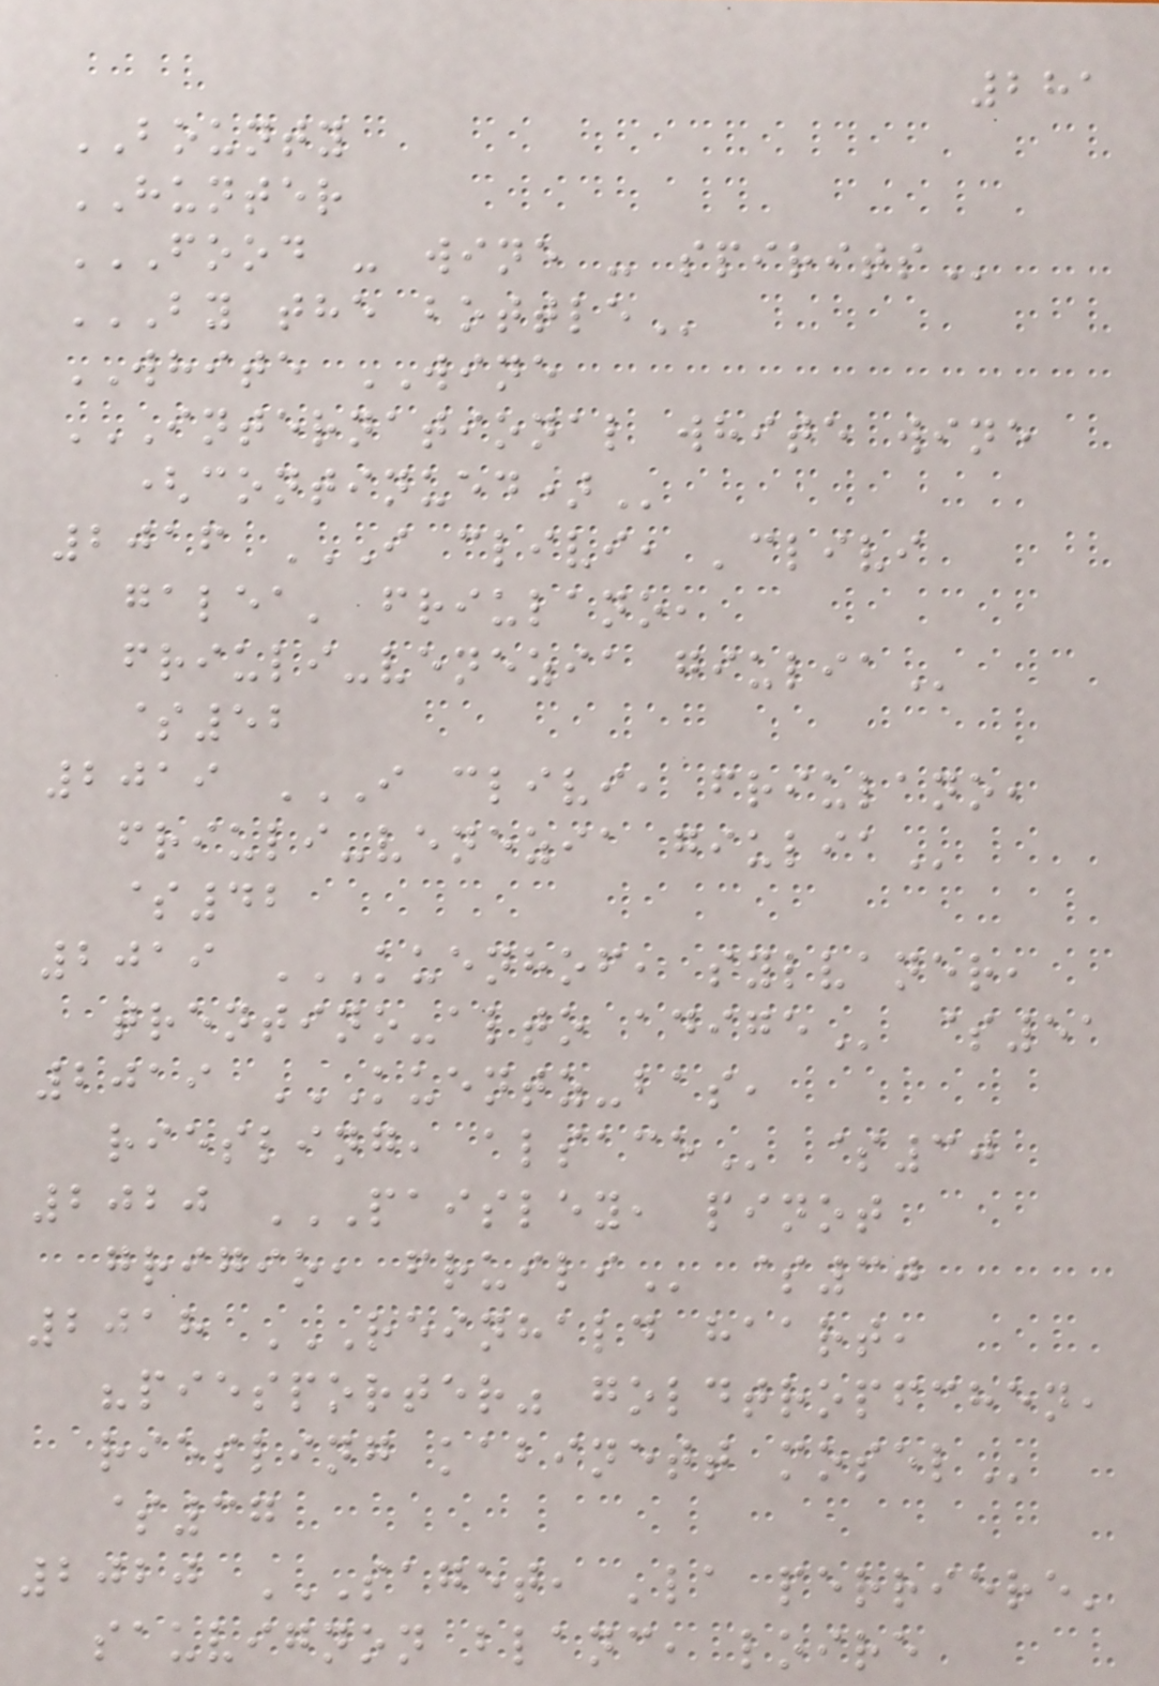281
BOUNTY
HUNTER
FOOD - WINE - SPIRITS
BY THE BOTTLE
WHITE WINE
INTERNATIONAL WHITE WINE
(CONTINUED)
2016 I CLIVI, 'CLIVI
GALEA' FRIULANO,
FRIULI-VENEZIA GIULIA
$52
2019 I CLIVI, FRIULANO,
FRIULI-VENEZIA GIULIA
$42
2019 KUENHOF, SYLVANER,
TRENTINO-ALTO ADIGE $51
2019 KUENTZ-BAS,
RIESLING, ALSACE $30
2020 PAISLEY, PINOT
GRIGIO, FRUILI $30
2018 REINHALD HAART,
"PIESPORTER" GOLDTROPFCHEN,
RIESLING KABINETT MOSEL
$37
2020 SAGET, 'LA PERRIERE'
SAUVIGNON BLANC, LOIRE
